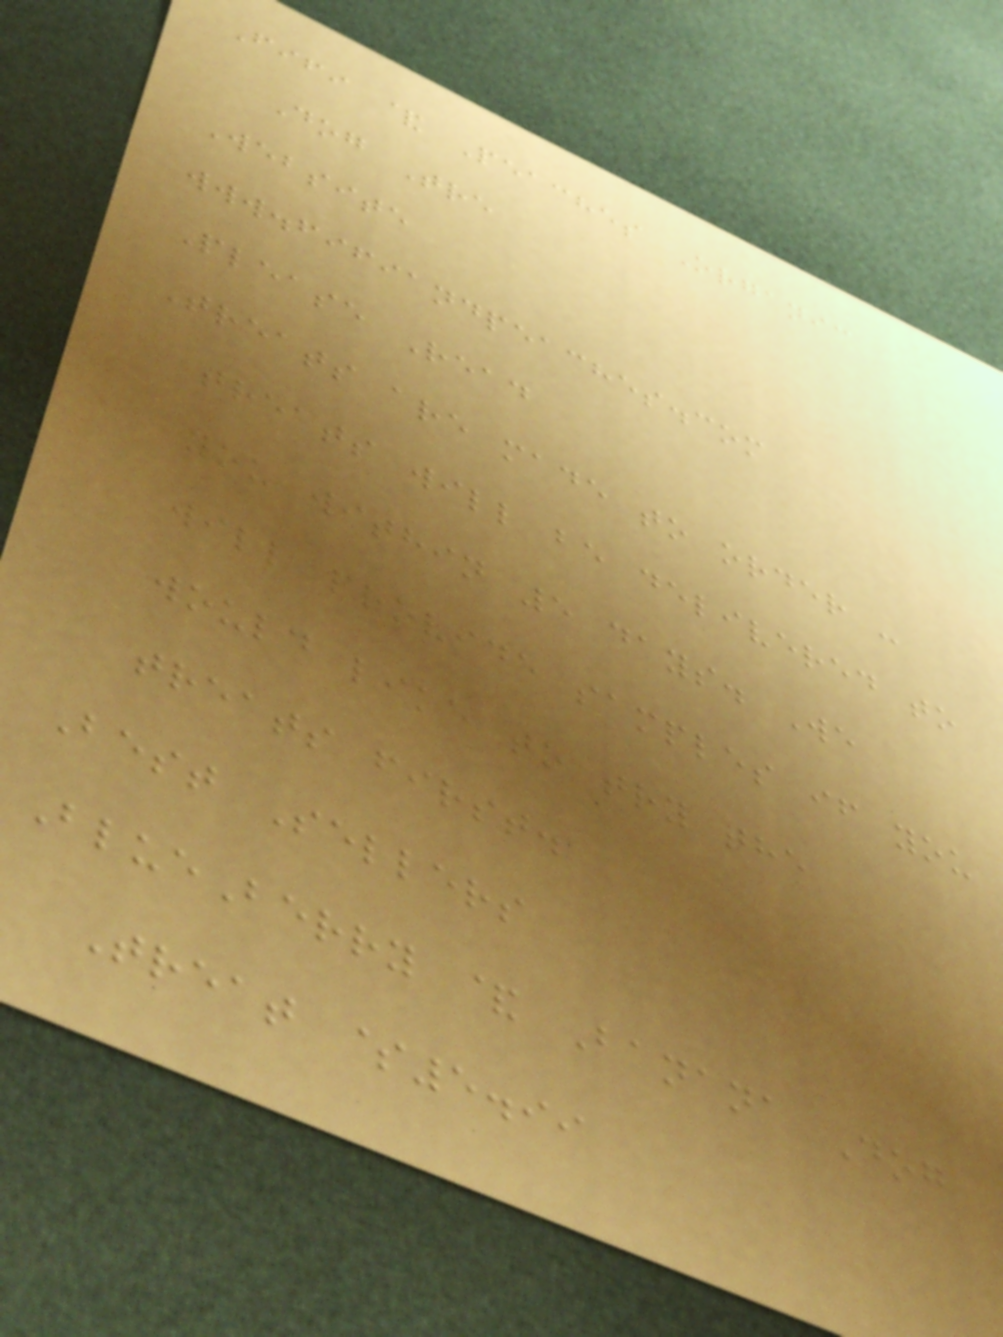Fifi & Peaches Organic
Dog Tre
Website
www.fifiandpeaches.com
Please Read
Treats are made to order -
treats will be delivered to
you within 5 days. We
will provide samples if you
would like to try the
treats first.
Best Sellers
BlueBerry & Banana Dog
Treat $5.99
